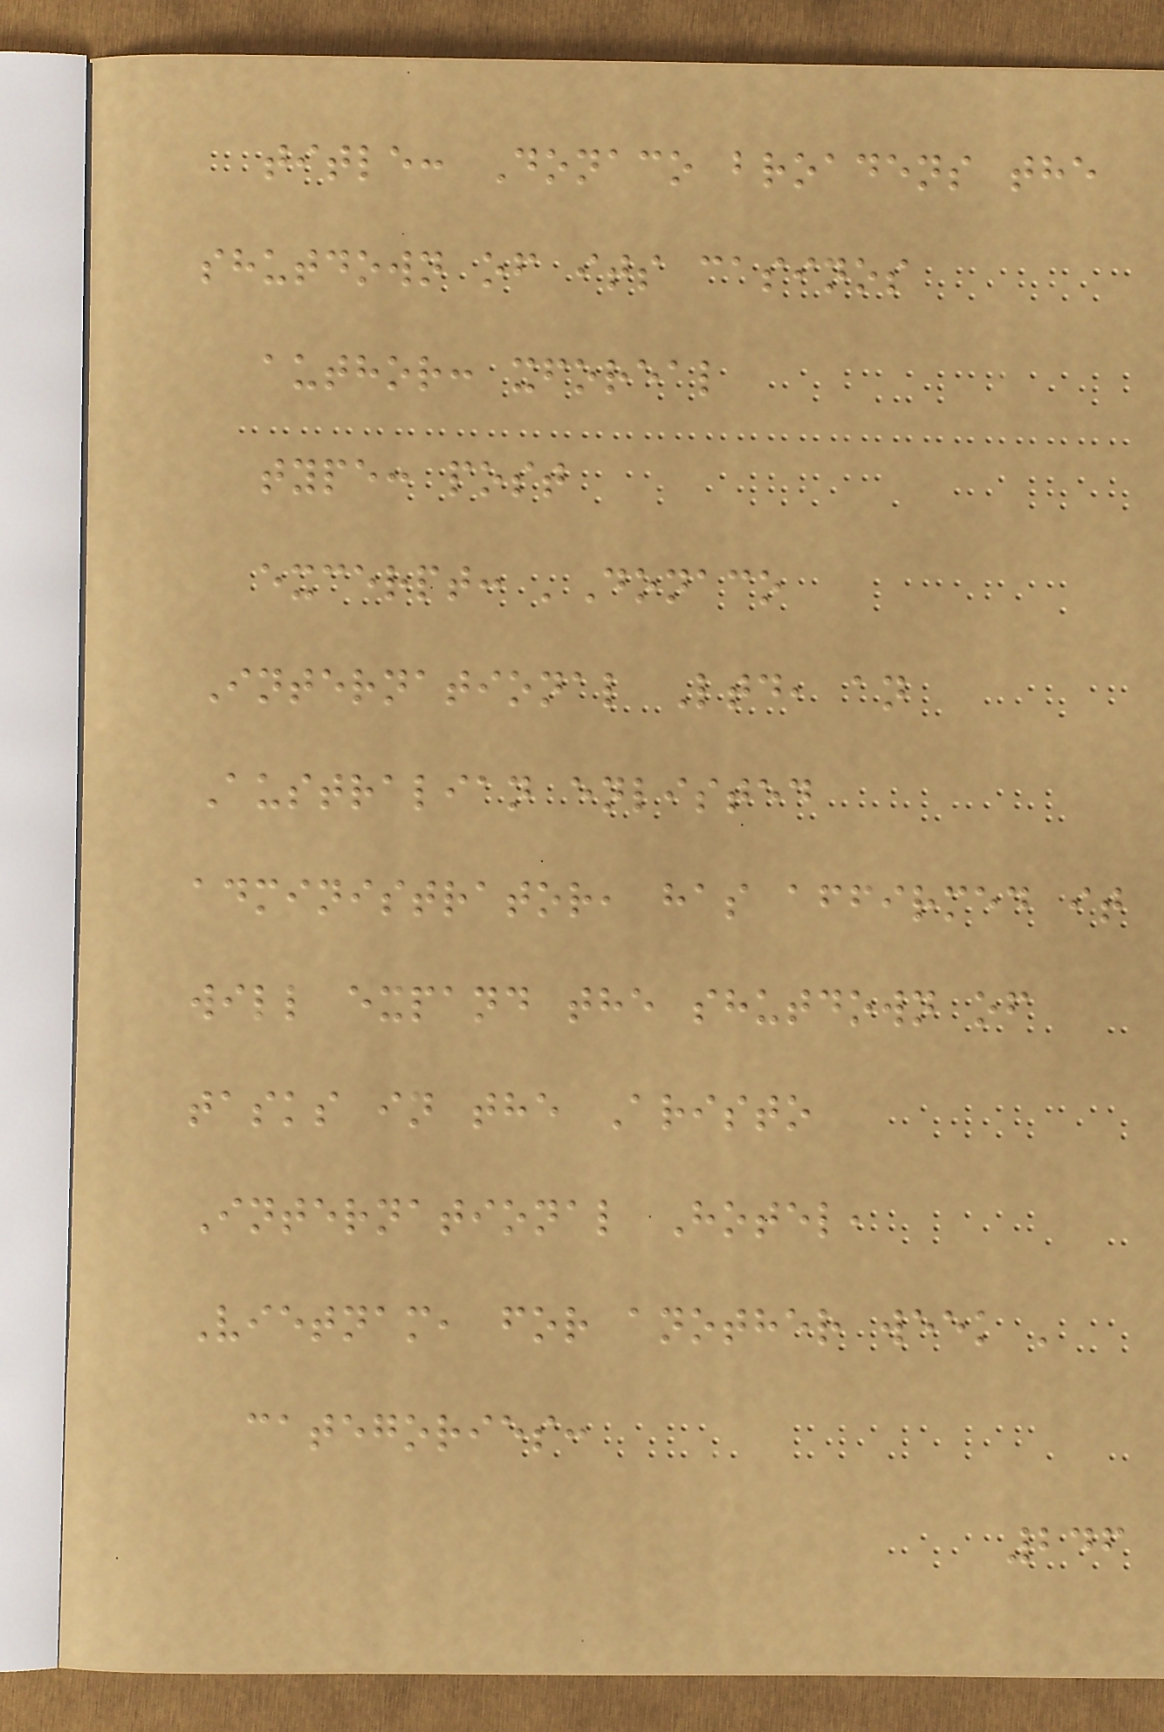title: Donaco broadens the
shutdown of its casinos
author: xforeal
type: post
excerpt: 'Donaco
International Ltd, an
Australian enlisted
administrator, has affirmed it
will expand the shutdown of
tasks in the Aristo
International Hotel,
Vietnam, for another week '
categories:
246
